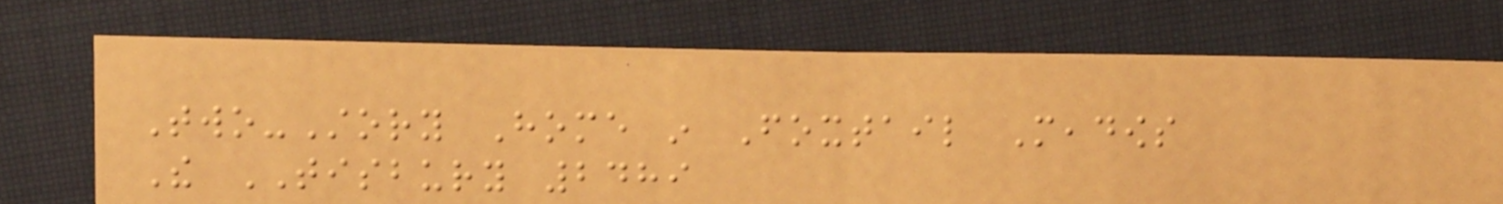Two-Story Home in Foxtail Meadows
The TISBURY 2489
